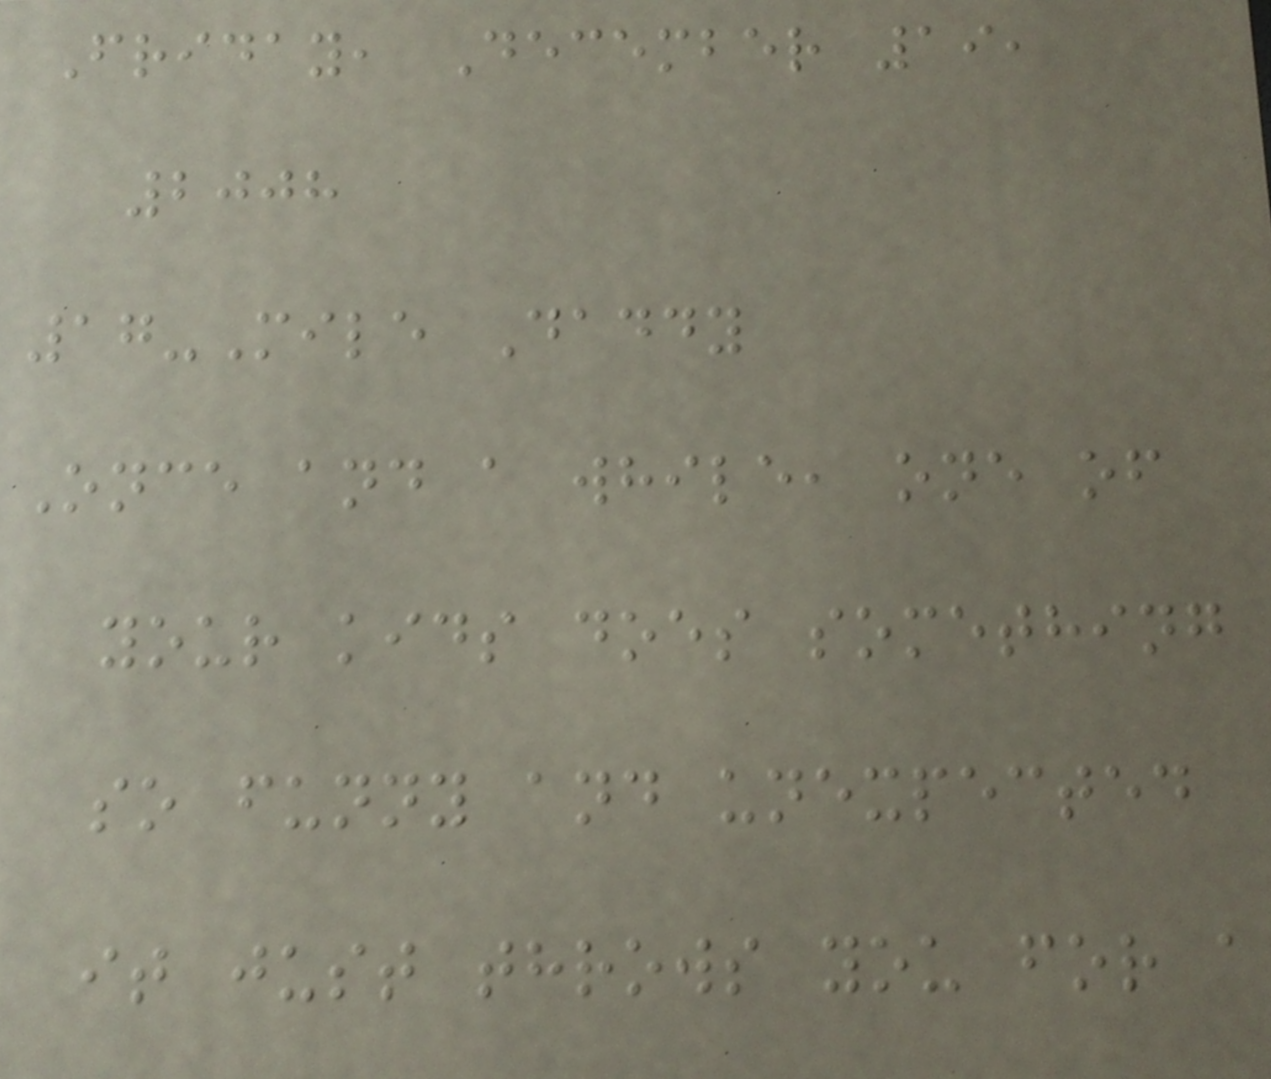Friday, December 19,
2008
17-Mile Daddy
Once and a while, one of
your kids does something
so funny and unexpected
it just throws you for a
